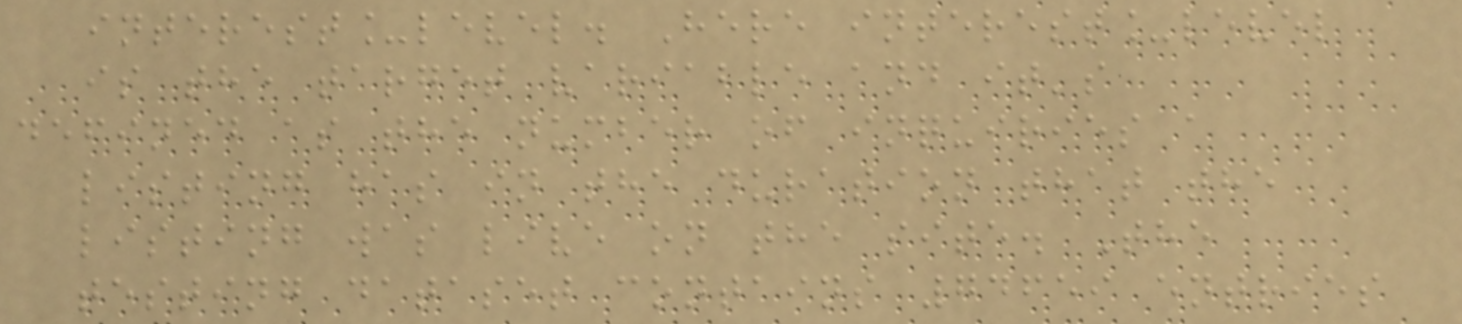interest_level. Here interest_level
is the target variable and it's
defined as the number of inquiries a
listing has in the duration that the
listing was live on the site. The
testing dataset contains 74659 entries
